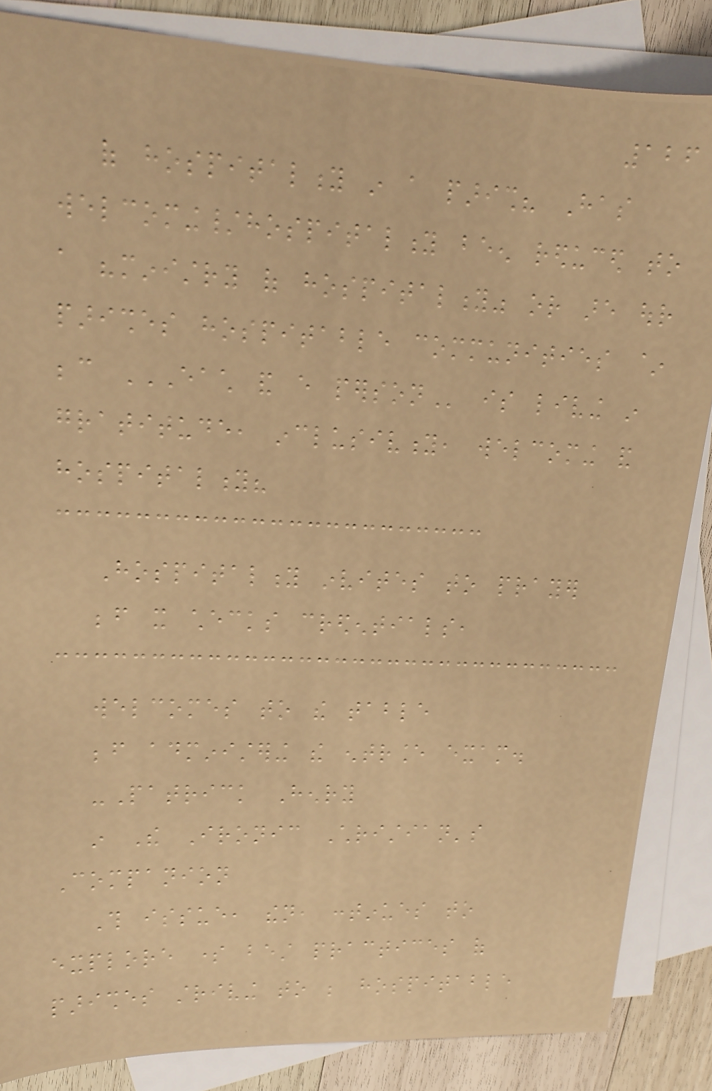126
of hospitality in a parish? Has
welcoming/hospitality been reduced to
a "ministry of hospitality" or are our
parishes hospitable communities ~
because EACH AND EVERY PERSON is living in
gratitude, inclusivity, welcoming and
hospitality?
Hospitality invites to prayer
before it checks credentials,
welcomes to the table
before administering the entrance exam.
-Patrick Henry
in The Ironic Christian's
Companion
This issue, then, continues to
explore some best practices of
parishes striving to be hospitable
